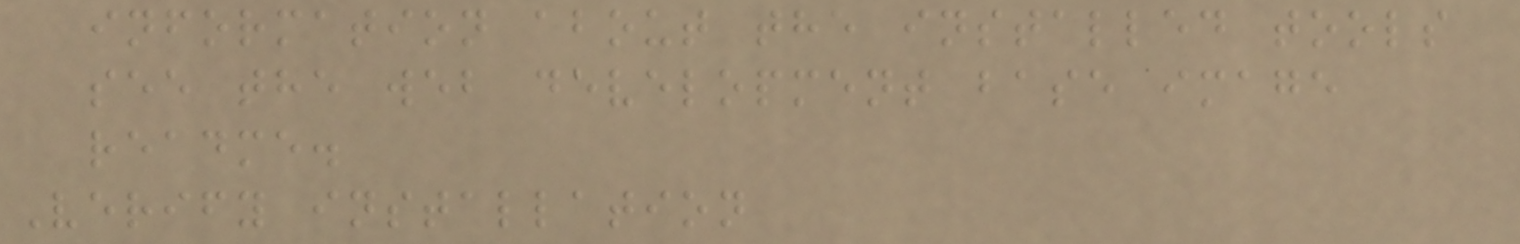information about the installed tools
see the web development base image
readme.
Verify installation
